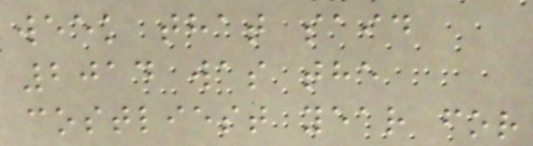week that said
2014 was the
costliest year for
